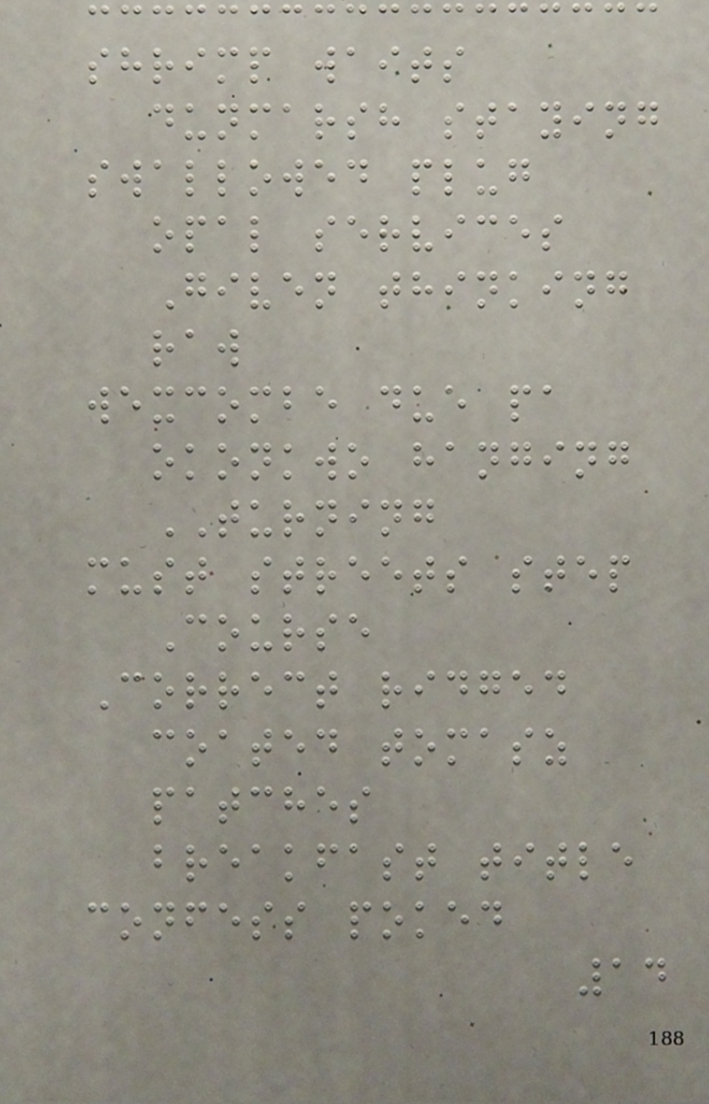shrimp waits
dunmarsh staying
swallowed plug
opal services
Given thinking
raw
wexcombe due pa
okonkwo hanging
TURNING
must streets step
Course
Correct ridged
coated tomasz
patches
breakfast title
confess poked
14
